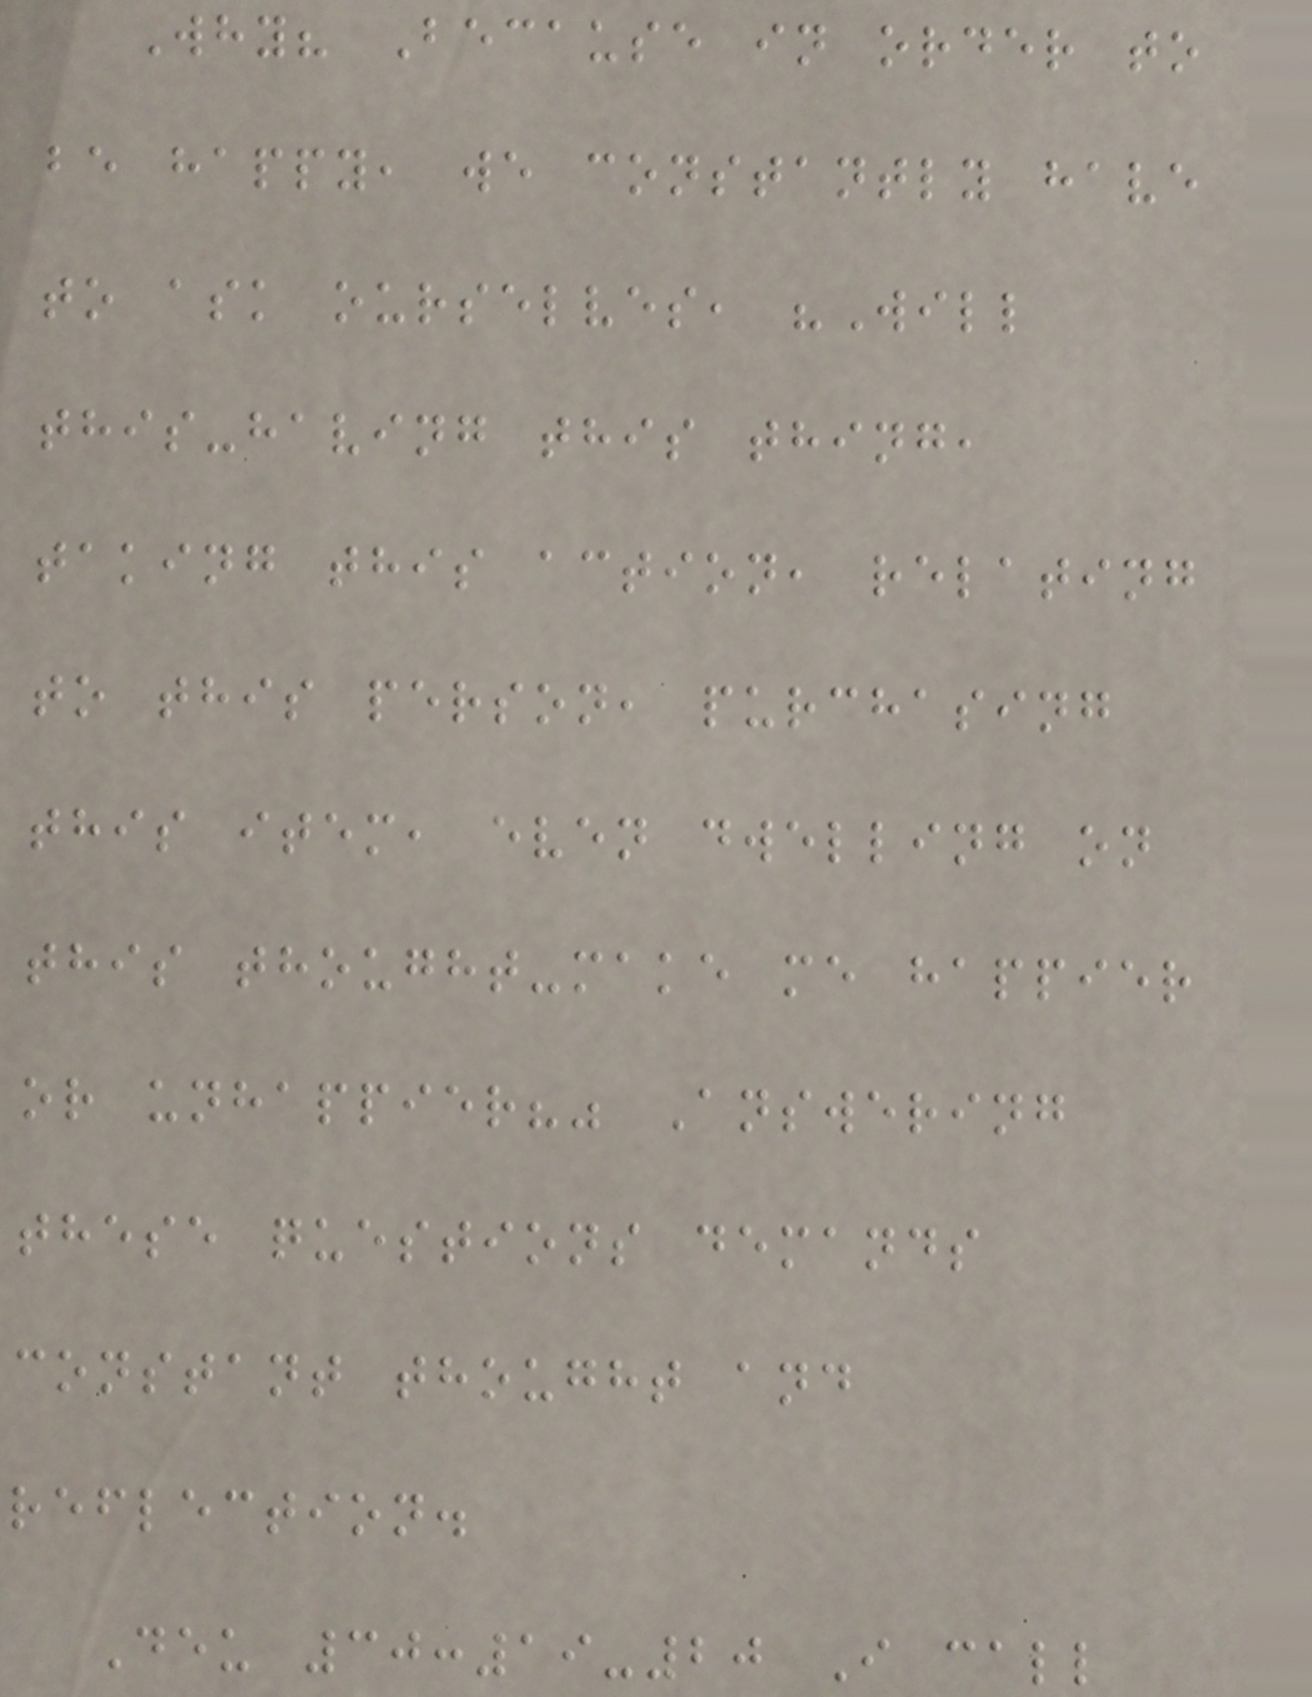Why? Because in order to
be happy, we constantly have
to ask ourselves, "Will
this-having this thing,
taking this action, relating
to this person, purchasing
this item, even dwelling on
this thought-make me happier
or unhappier?" Answering
these questions demands
constant thought and
reflection.
Deu 30:19-20 I call
